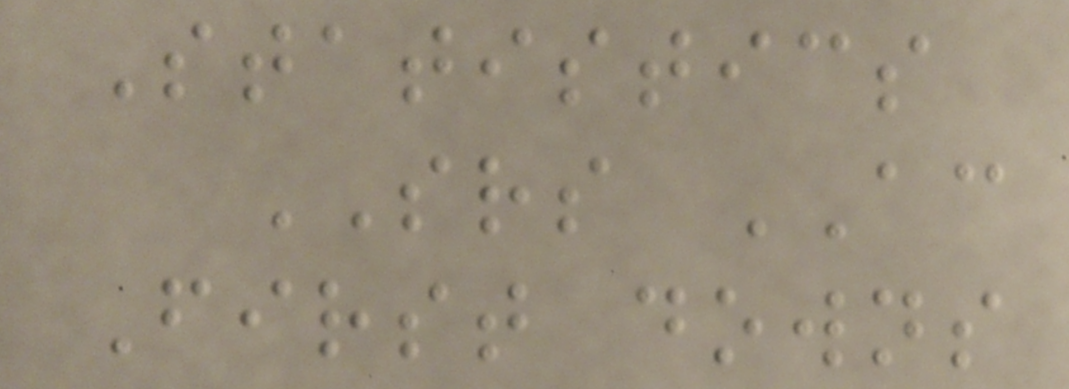Statistics
SRS AC
First downs
